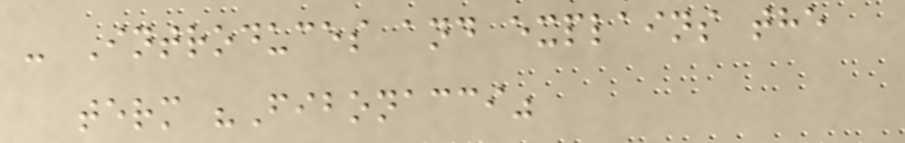- Introduces and explains the
term "Fibonacci"
